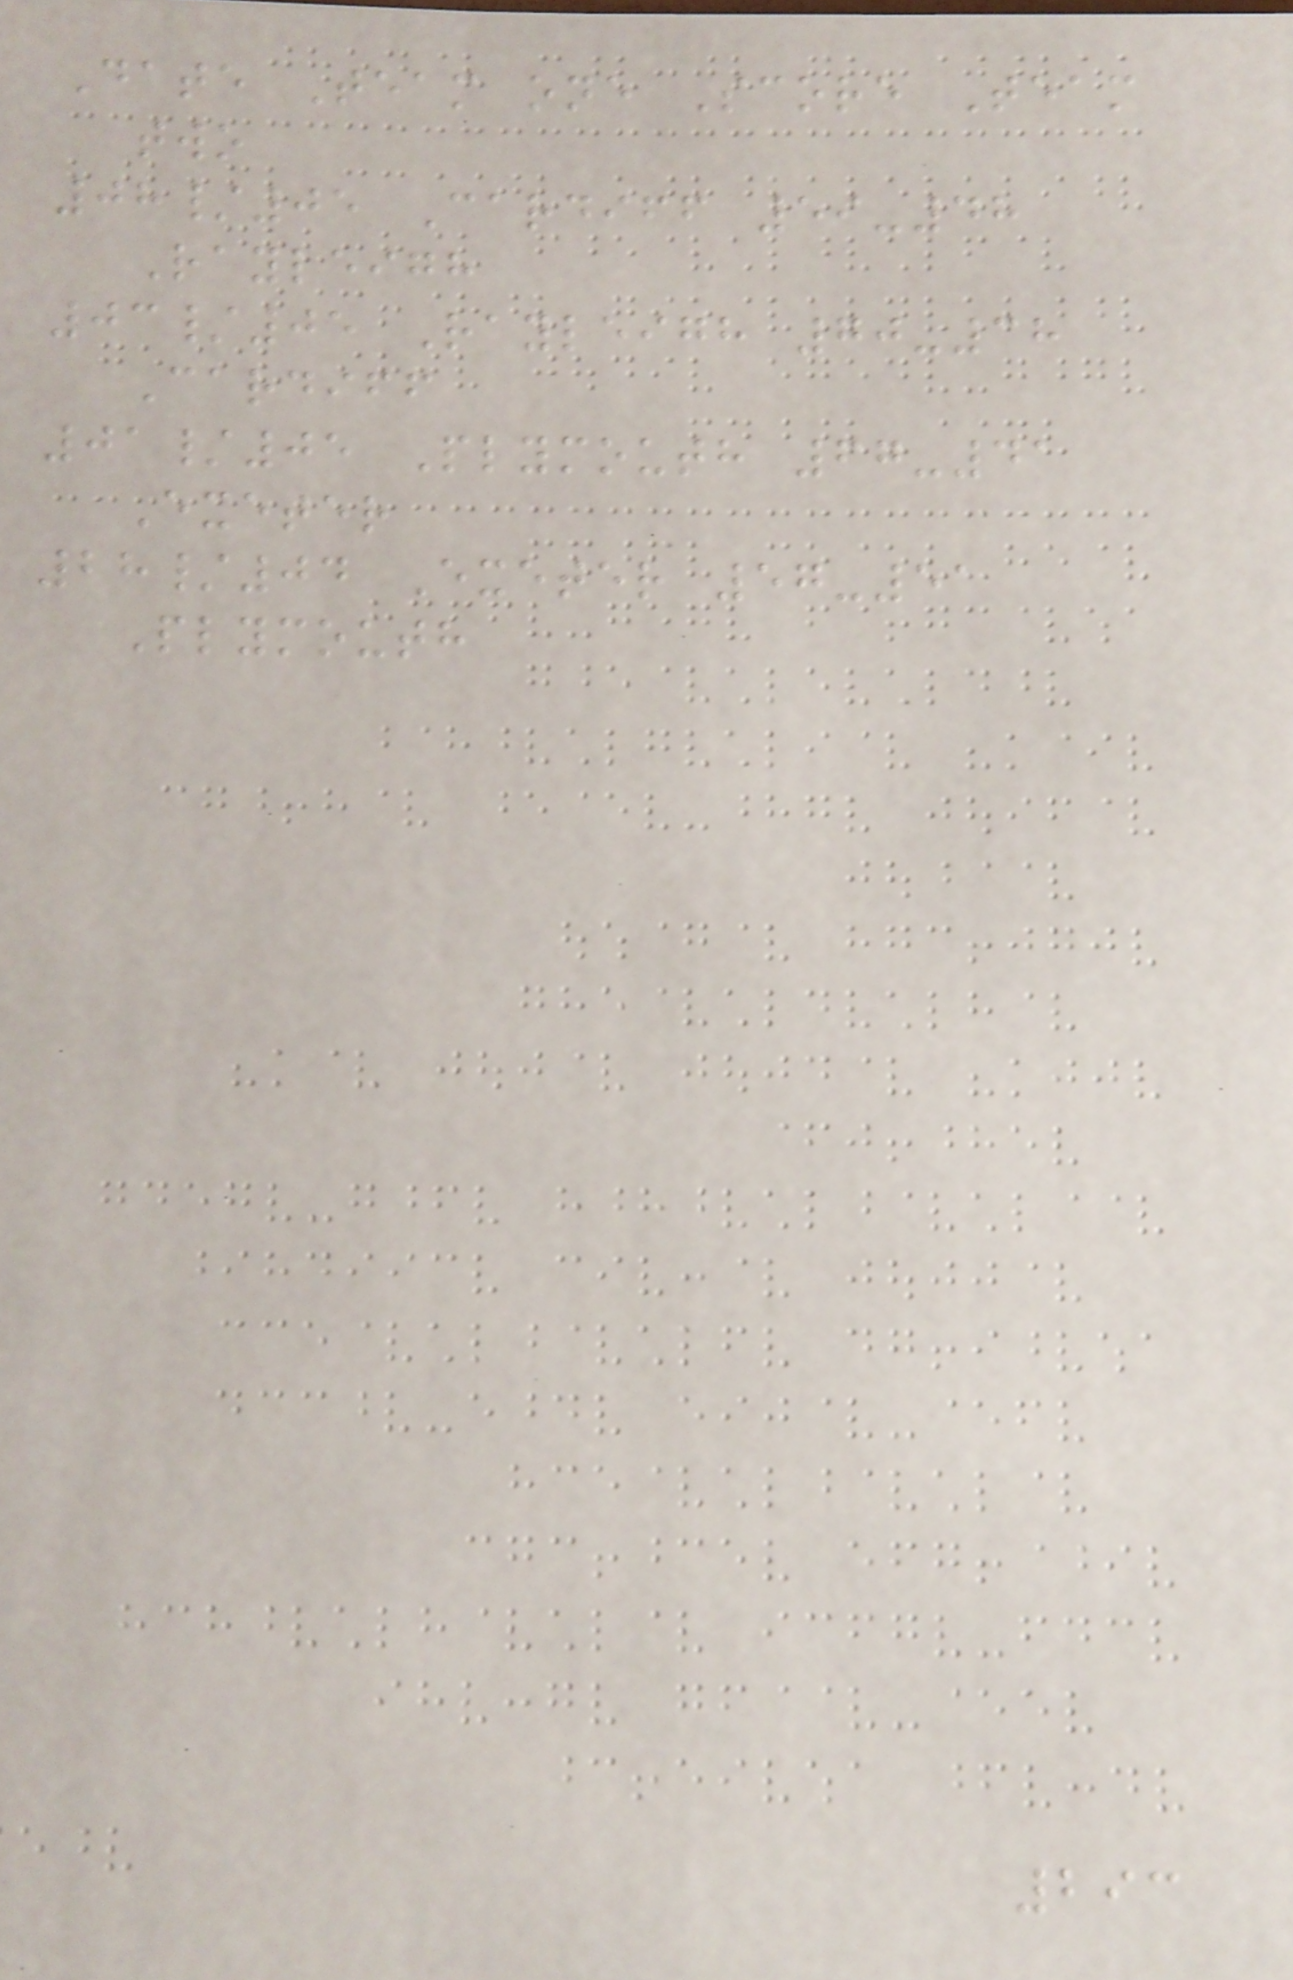Date Team one Score Team
two
08/05 Cardiff 59-48
Rayleigh
03/05 Rayleigh 70-38
Cardiff
01/05 Plymouth 67-41
Exeter
28/04 Exeter 57-51
Plymouth
293
